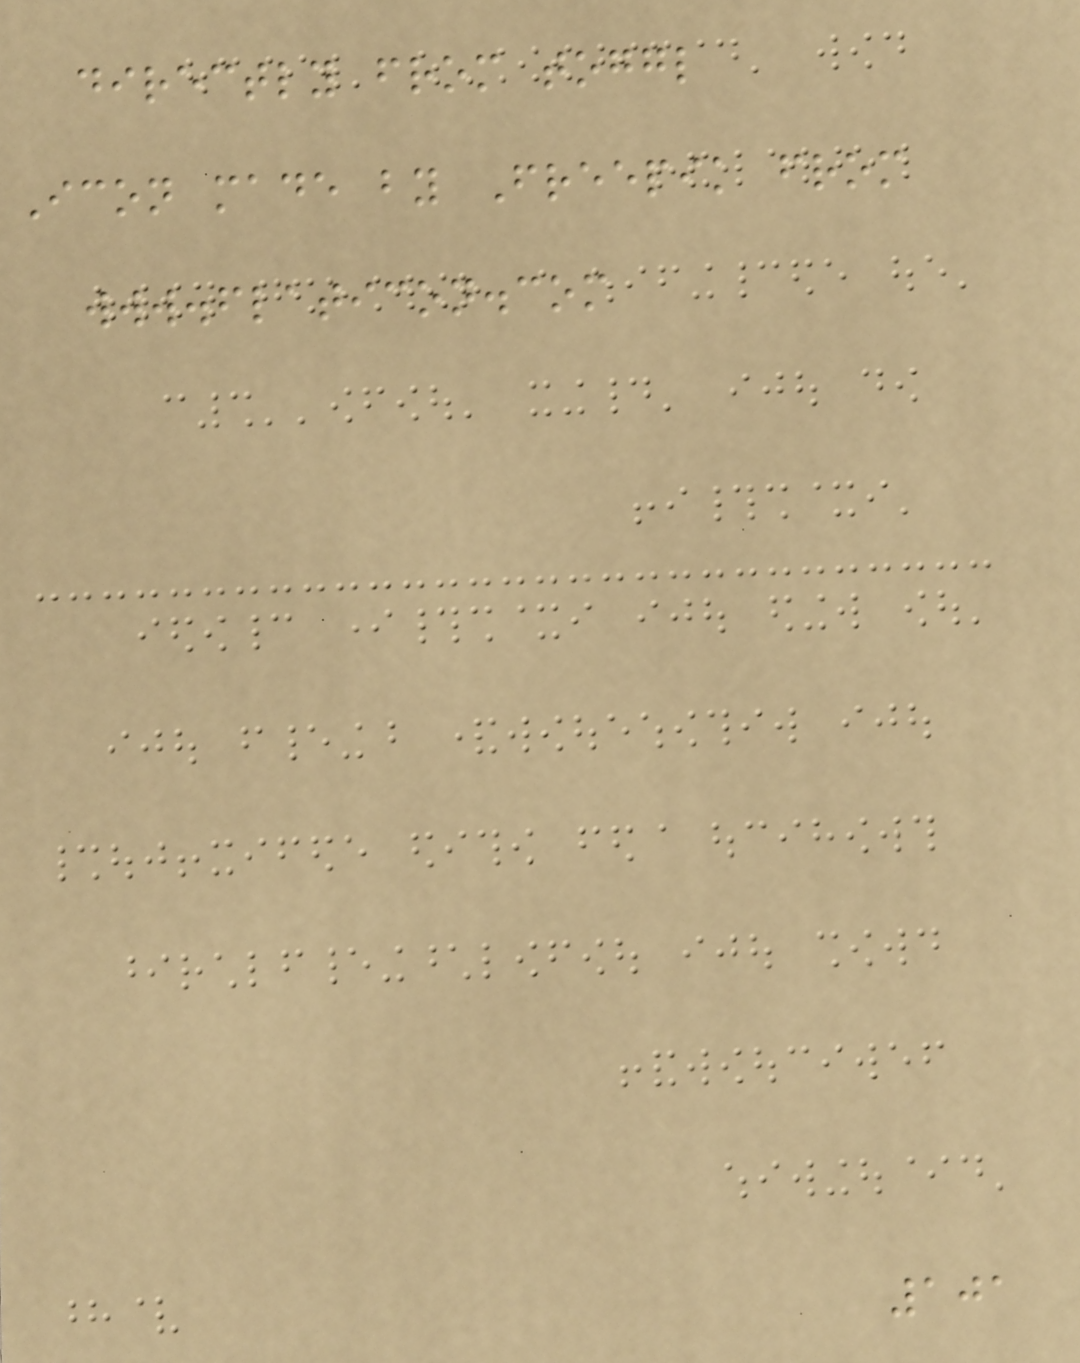directly from toggl
Icon made by Freepik from
www.flaticon.com
101
